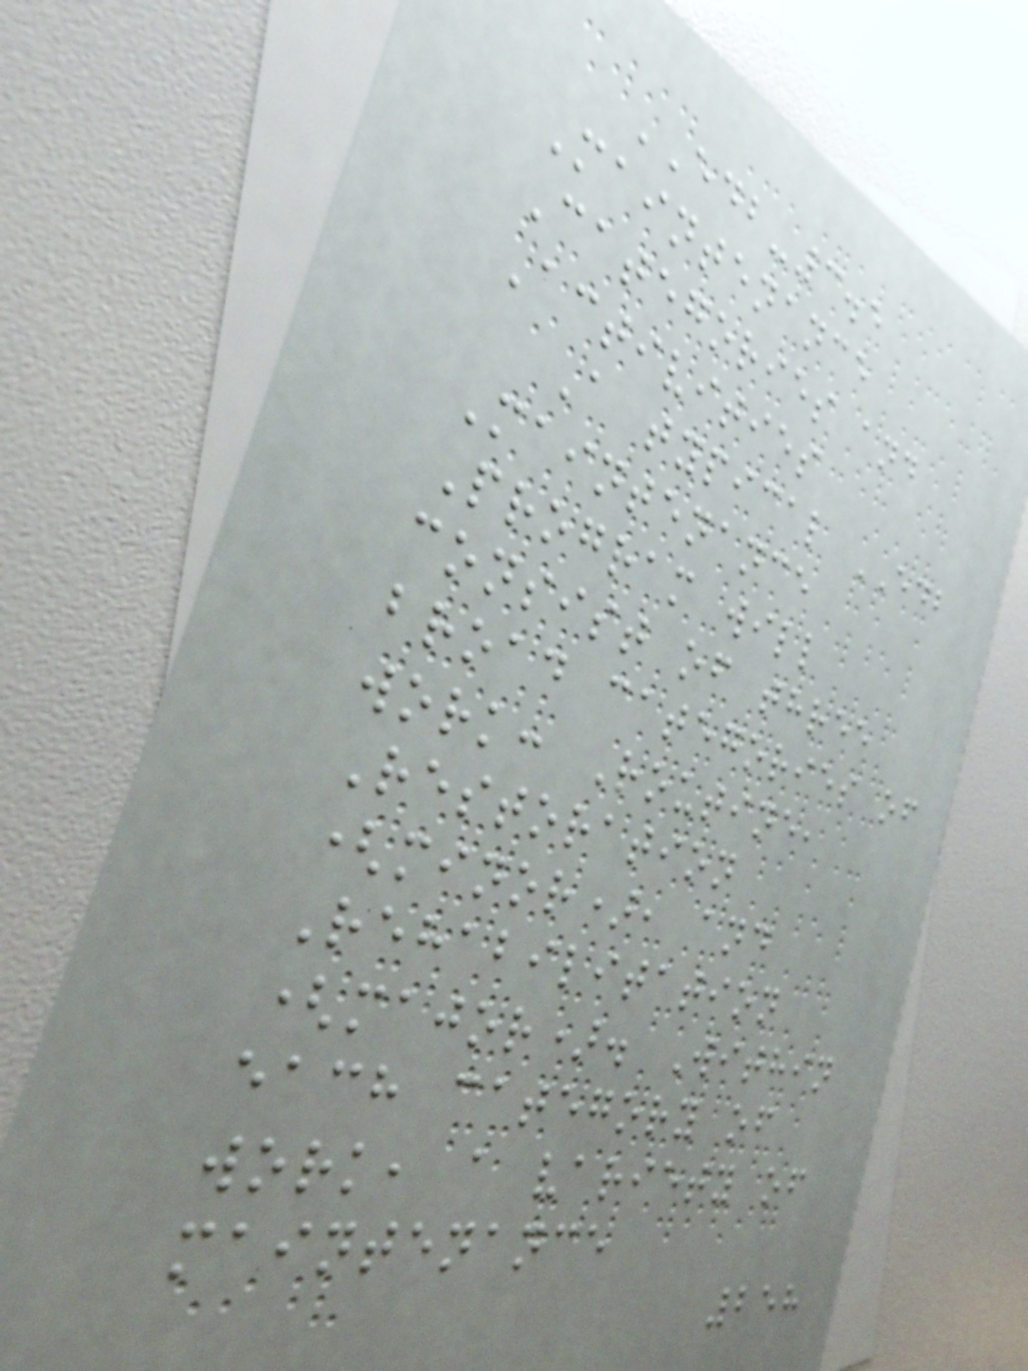EDB-3.5
Maintenance
Categories and
Activities
A typical EDB
Maintenance
Program will
consist of three
broad categories of
work: Routine,
Restoration
(minor), and
Rehabilitation
(major). Within
each category of
work, a variety of
maintenance
258
